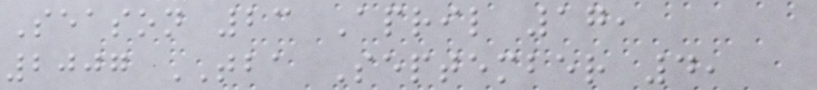Season 23 April 17,
2007 TBA September 4,
